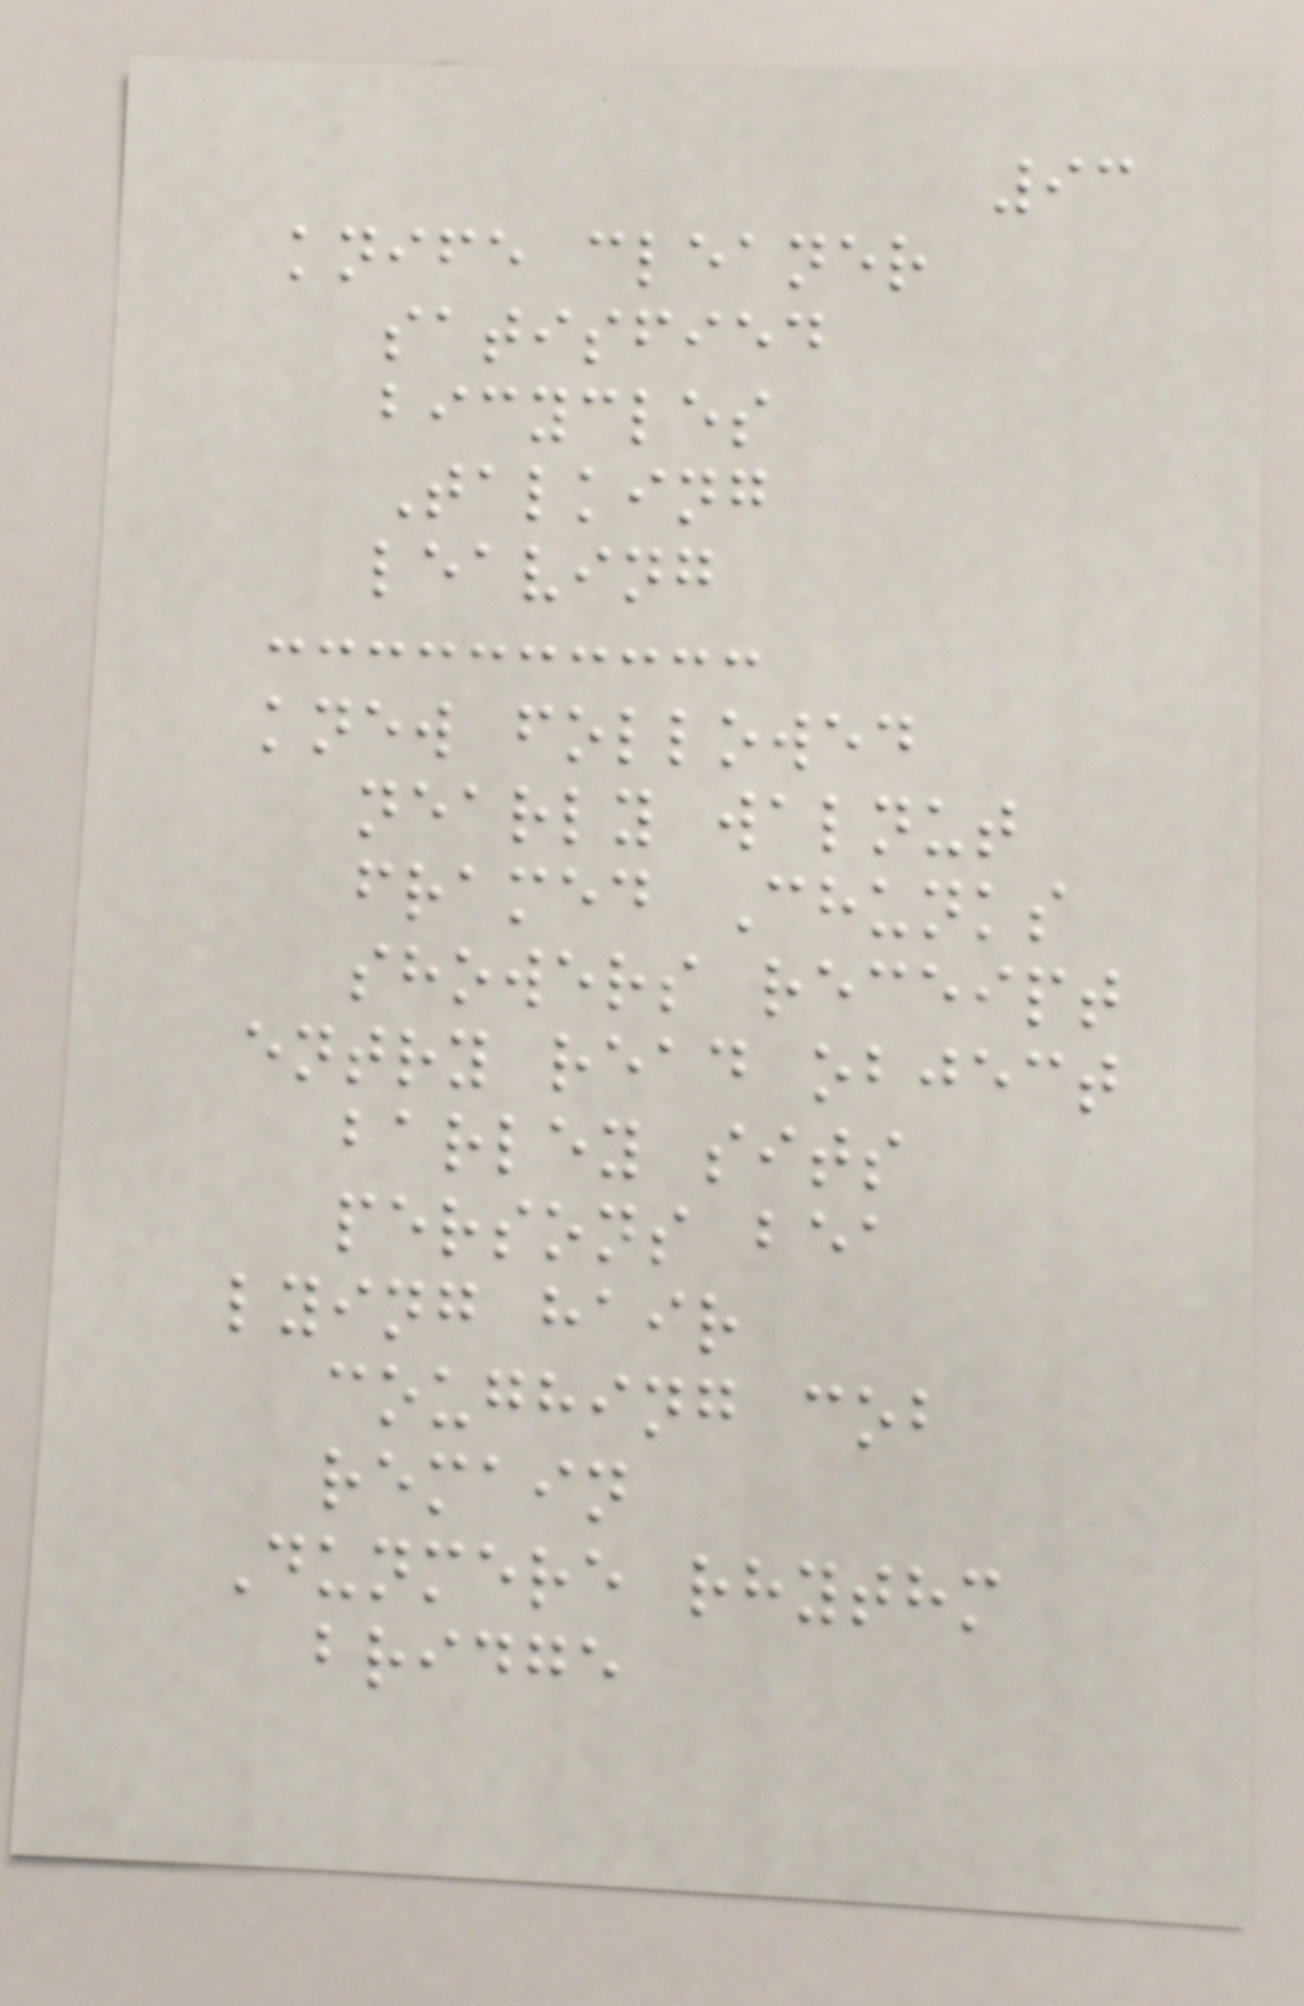93
knife cleaner
satisfied
bicycles
Talking
leaving
knew followed
nearly walnut
framed Chunks
showers receipt
entry read object
barley sits
persons bea
lying hair
coughing cob
remain
Dunmere rhythm
bridge
